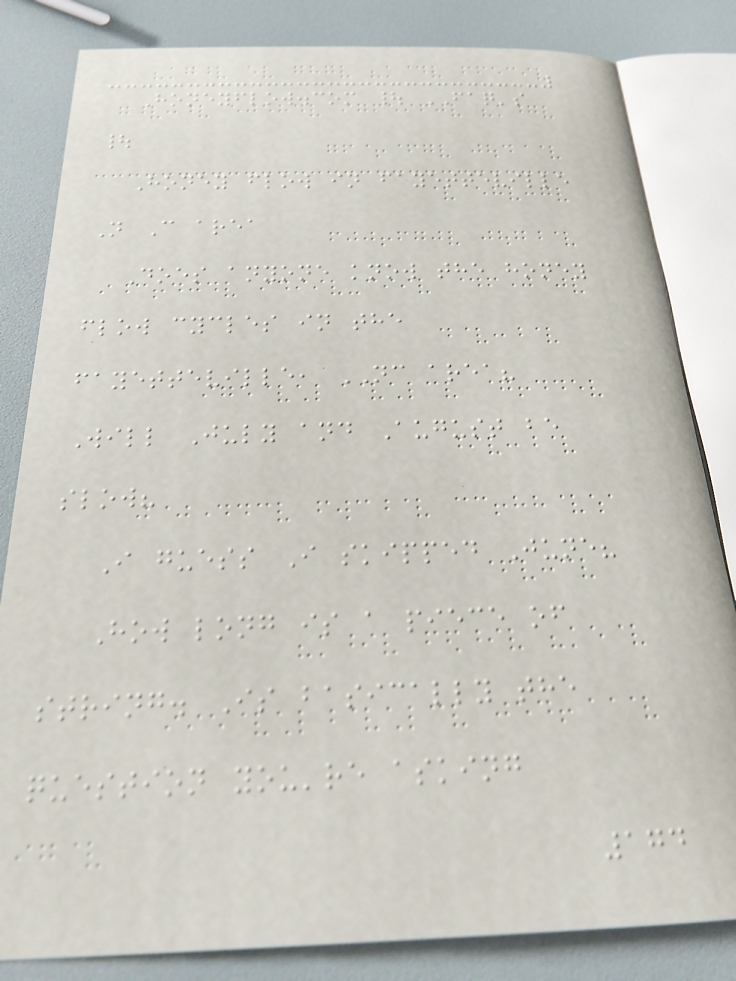Honeyflow.com | FAQ's
|
Honey flow in fayetteville
N C area
Does anyone know the honey
flow cycles in the
fayetteville, NC area?
Will July and August be
slow?
I guess I skipped June?
How long is a piece of
string. Is basically the
question you're asking
174
